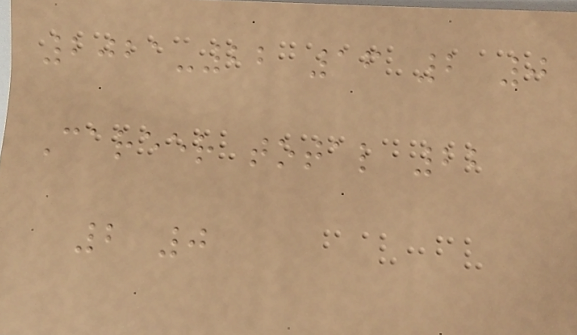2021-22 16 2 0
Career total 22
2 0
